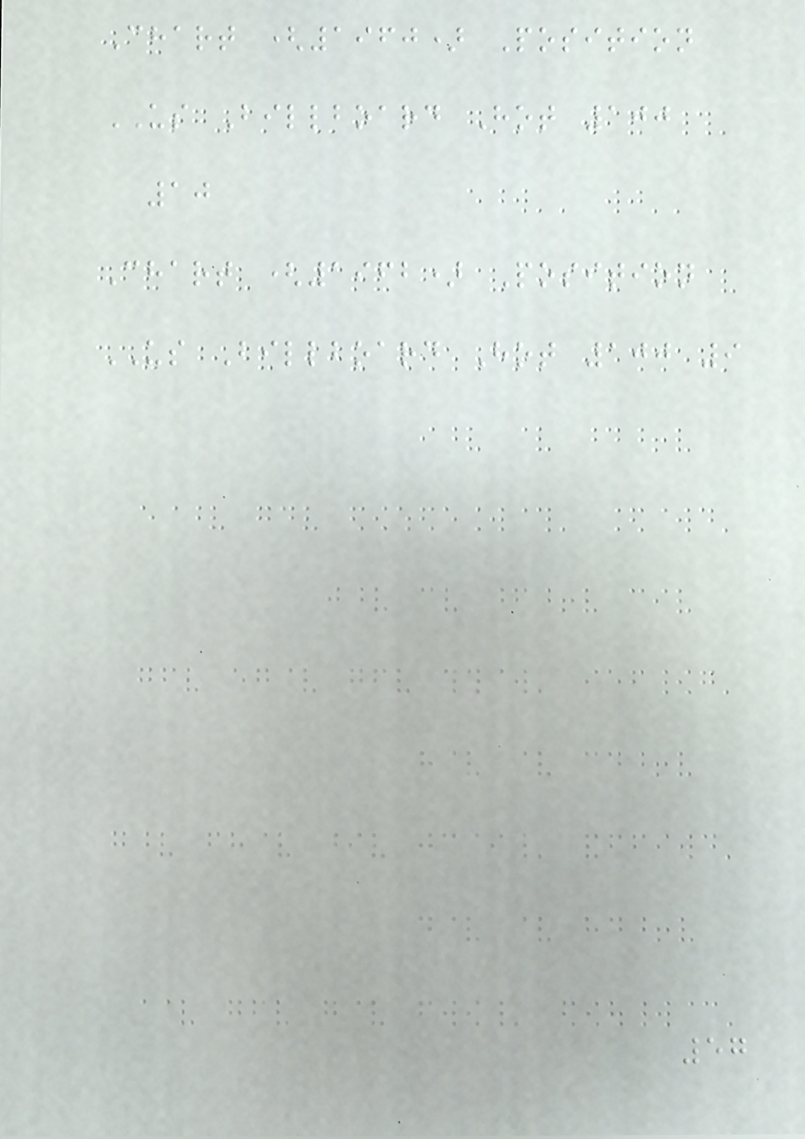Chart (1960) Position
US Billboard Hot 100
10
Chart (1962) Position
US Billboard Hot 100 9
57
